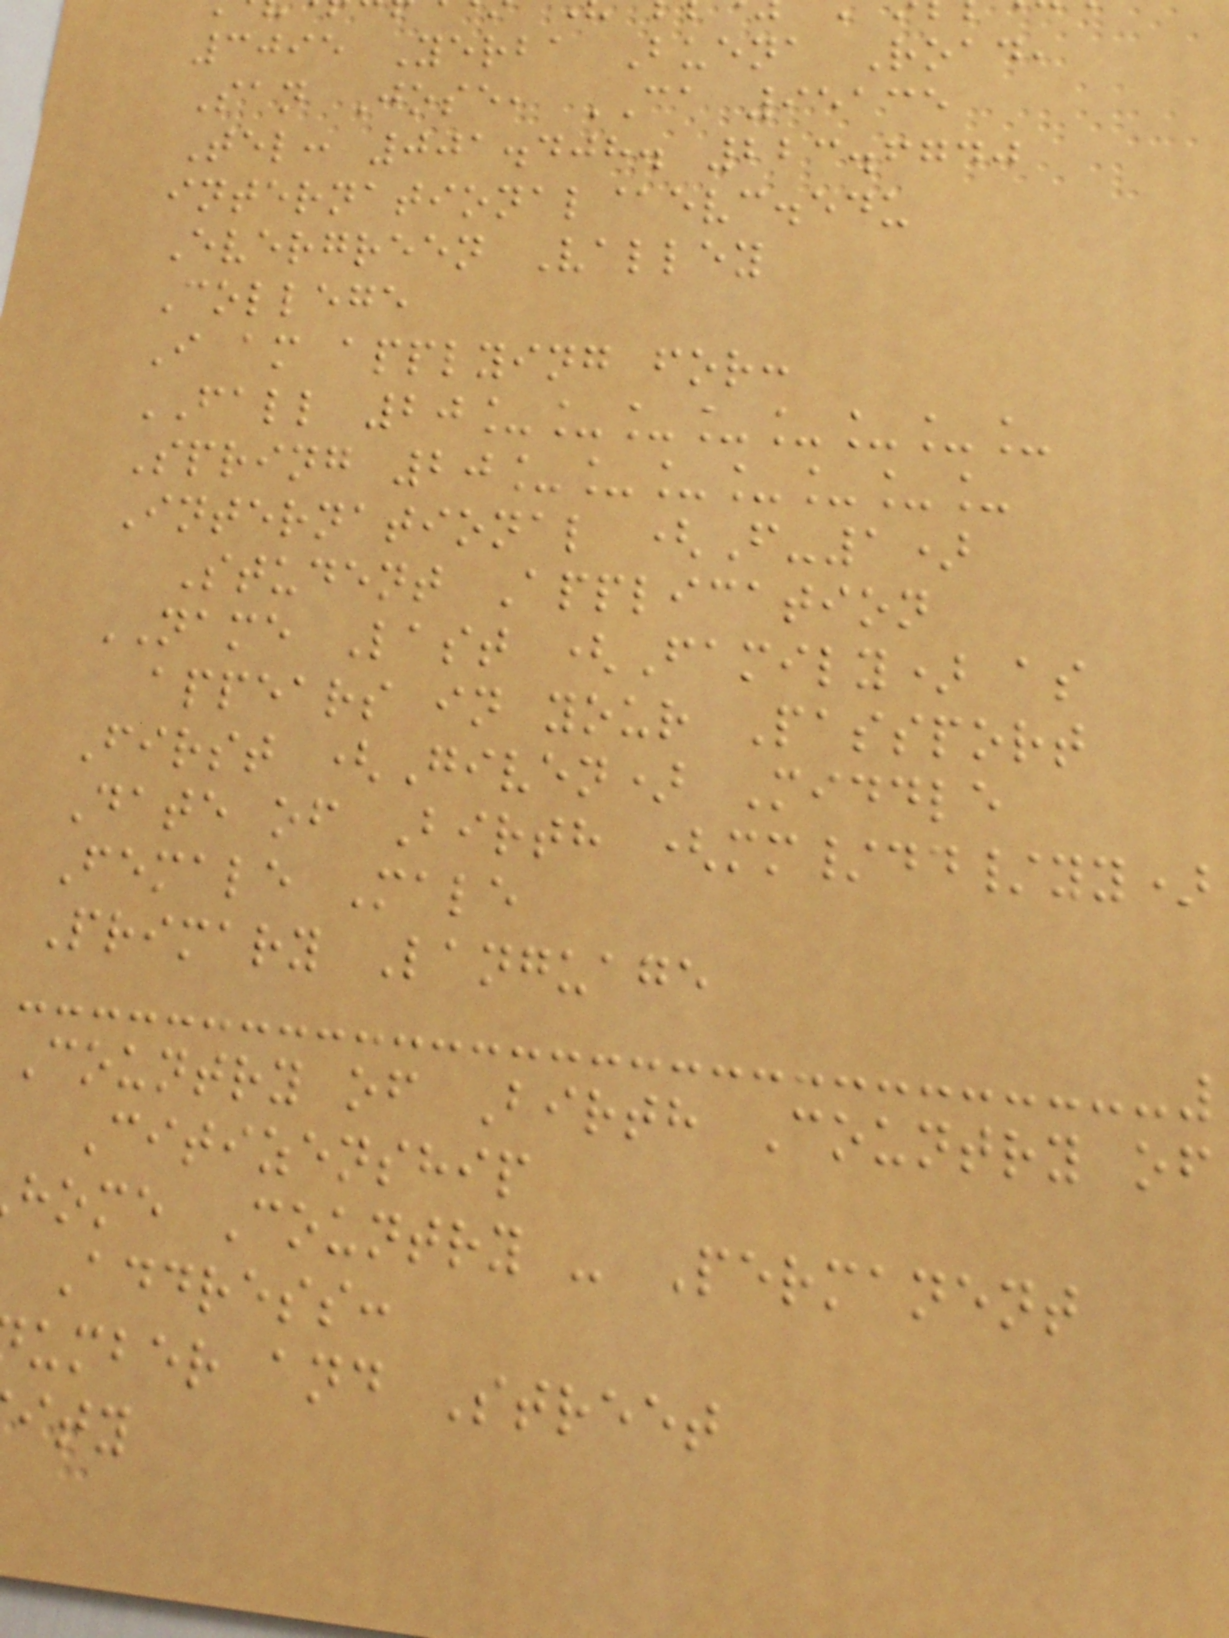3095 Yerba Buena Road,
San Jose, CA 95135
Tel: 001.408. 223.6740
international@evc.edu
Evergreen Valley
College
I am applying for:
FALL 20________
Spring 20_______
International (F-1)
Student Application
NAME Last (Family) as
appears in your Passport
First (Given) Middle
Date of Birth (mm/dd/yy)
Female Male
Primary Language
Country of Birth Country of
Citizenship
home Country - Permanent
Address:
umber and Street
